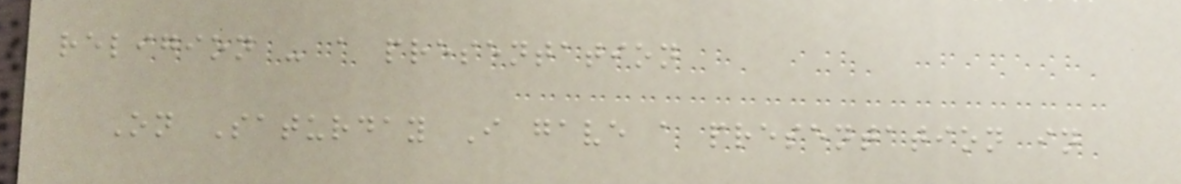religion - a presentation
On Saturday I gave a presentation in
